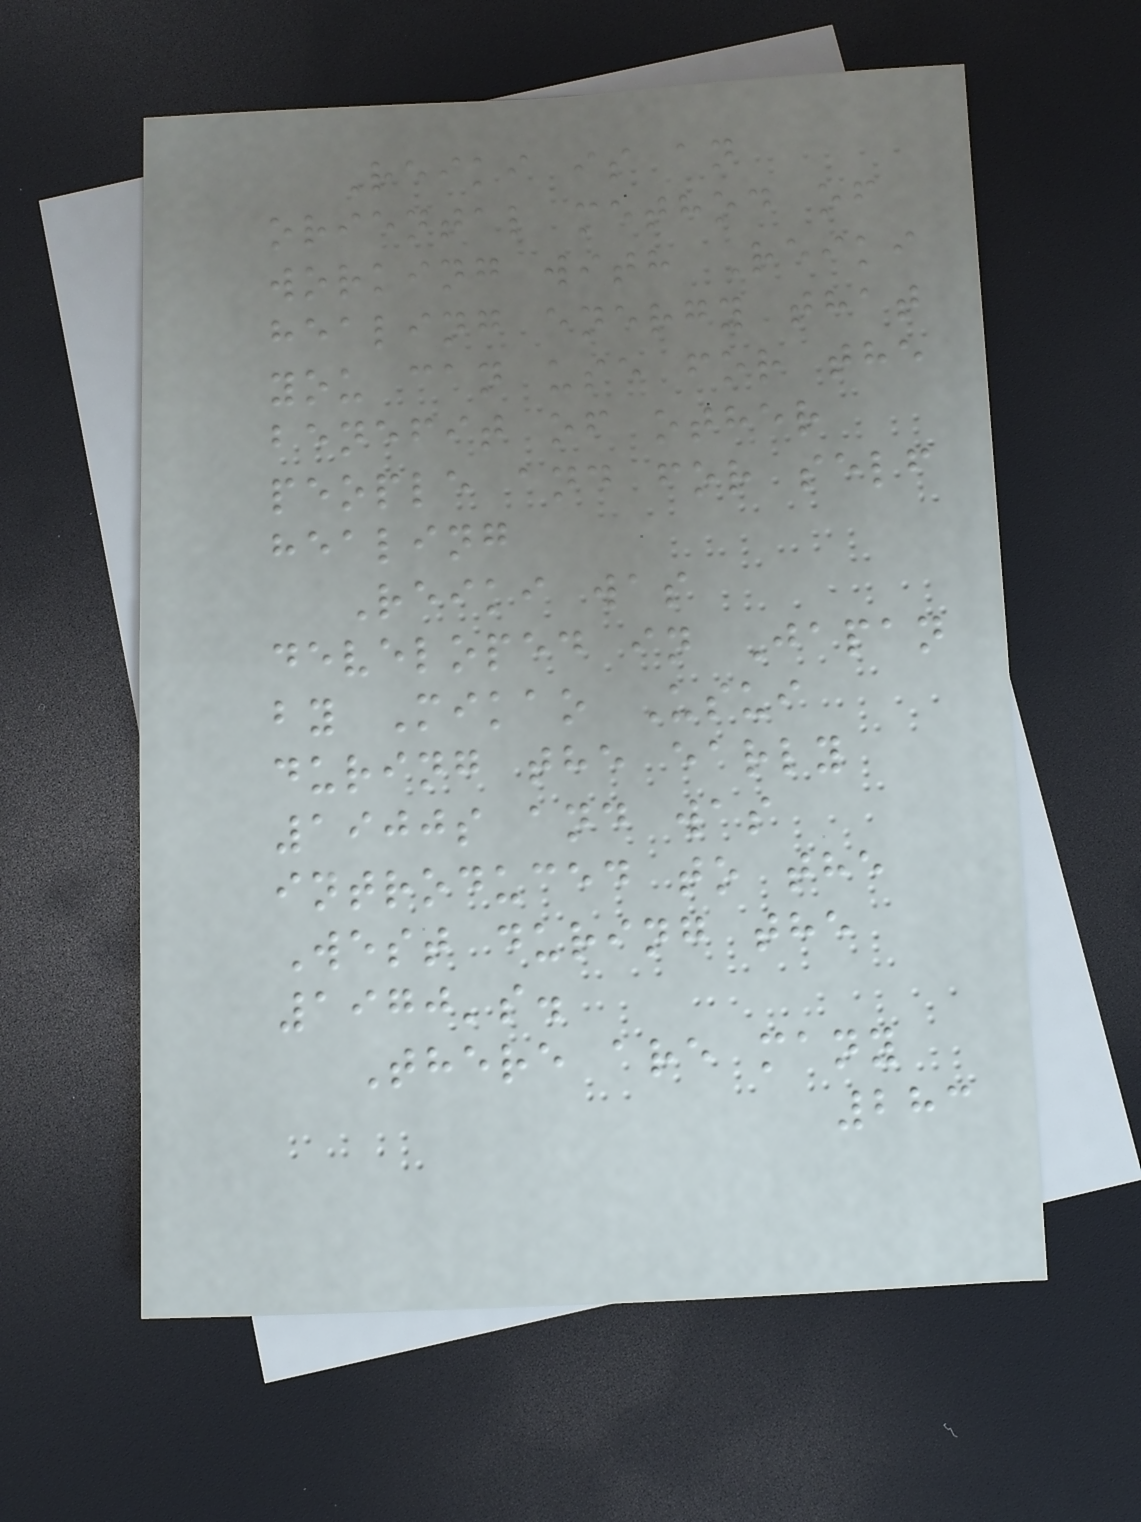Reiki is an
oriental method of
working with Reiki
healing energy that
you can use for the
benefit of other
people and for self
healing
Reiki was
developed in Japan
by Mikao Usui
during the early
1900s and was
introduced to the
West during the
1970's.
There are many
283
